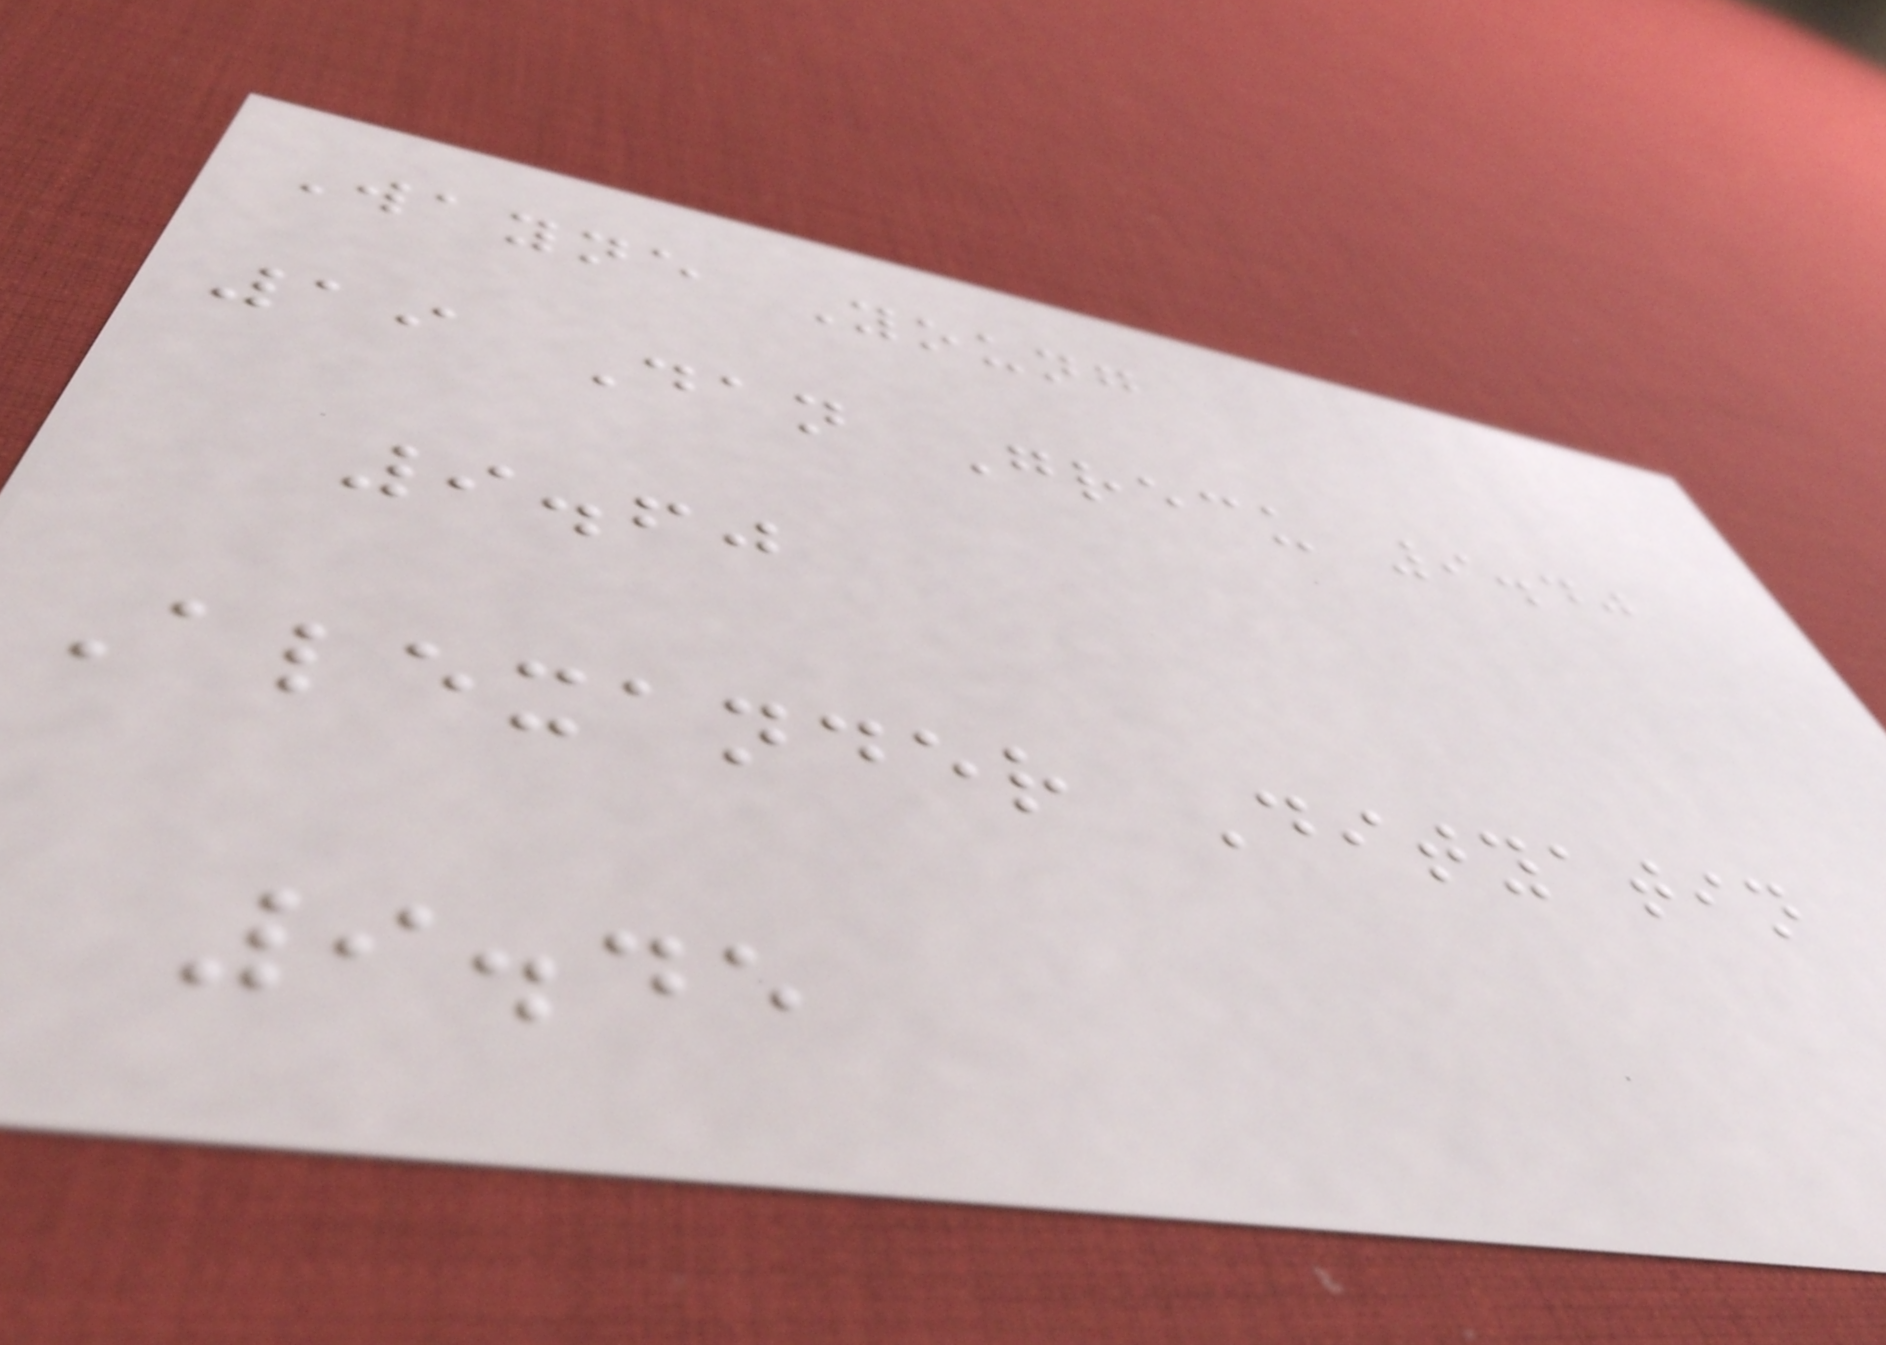Wayne Young
19 Dan Grecu 9.40
9.60
Alexander Dityatin
9.45
